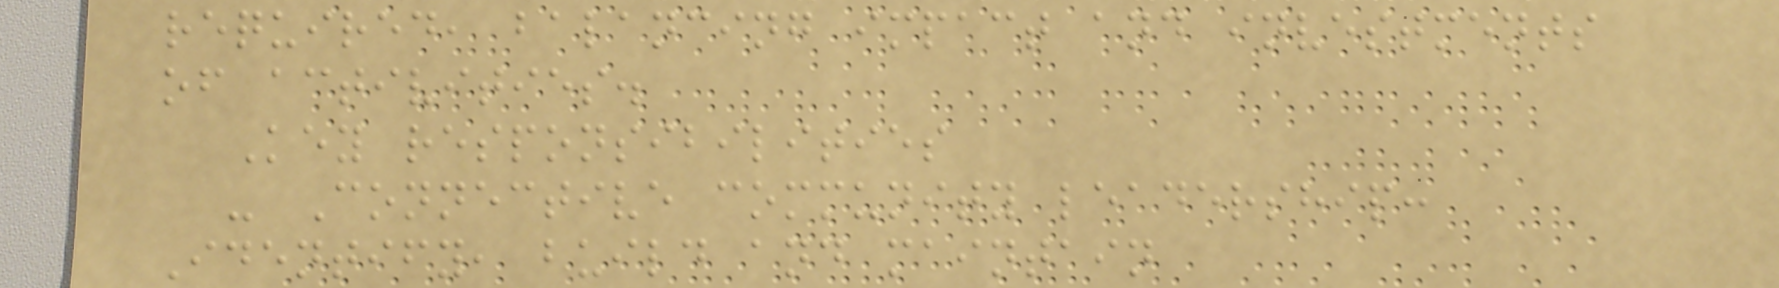required, balancing impact and investments
of activities.
Key responsibilities
- Connective community leadership:
Identify, build and maintain
